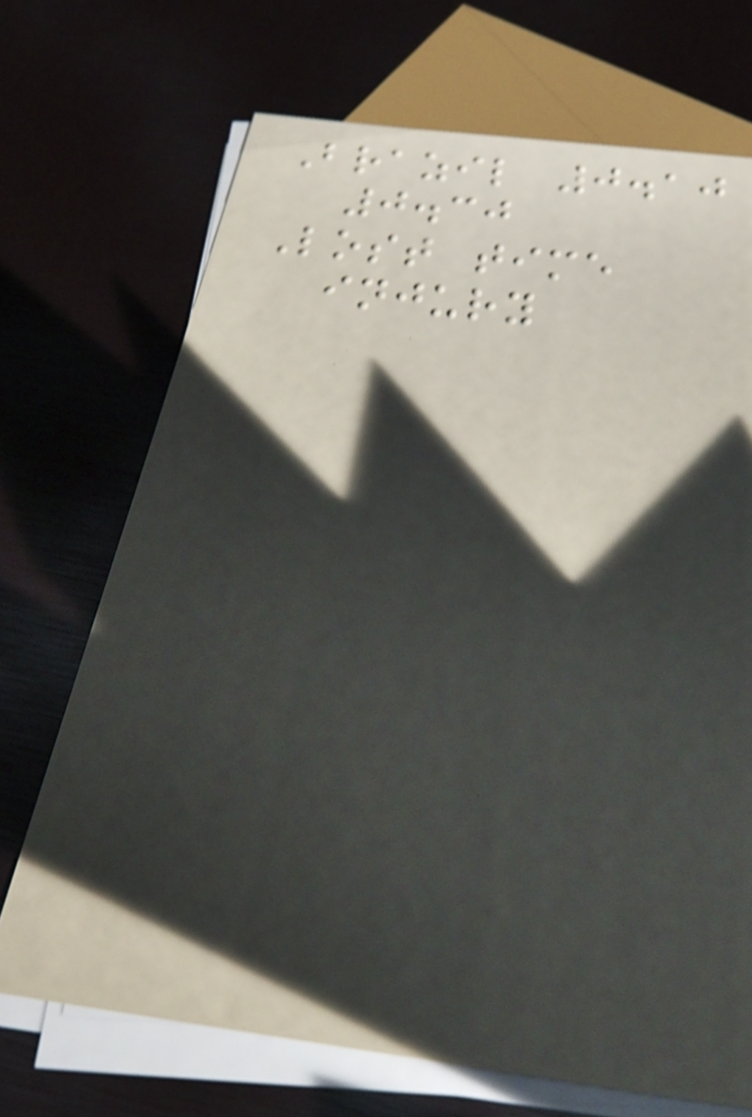Brazil 0.10
0.30
Lost time
injury
